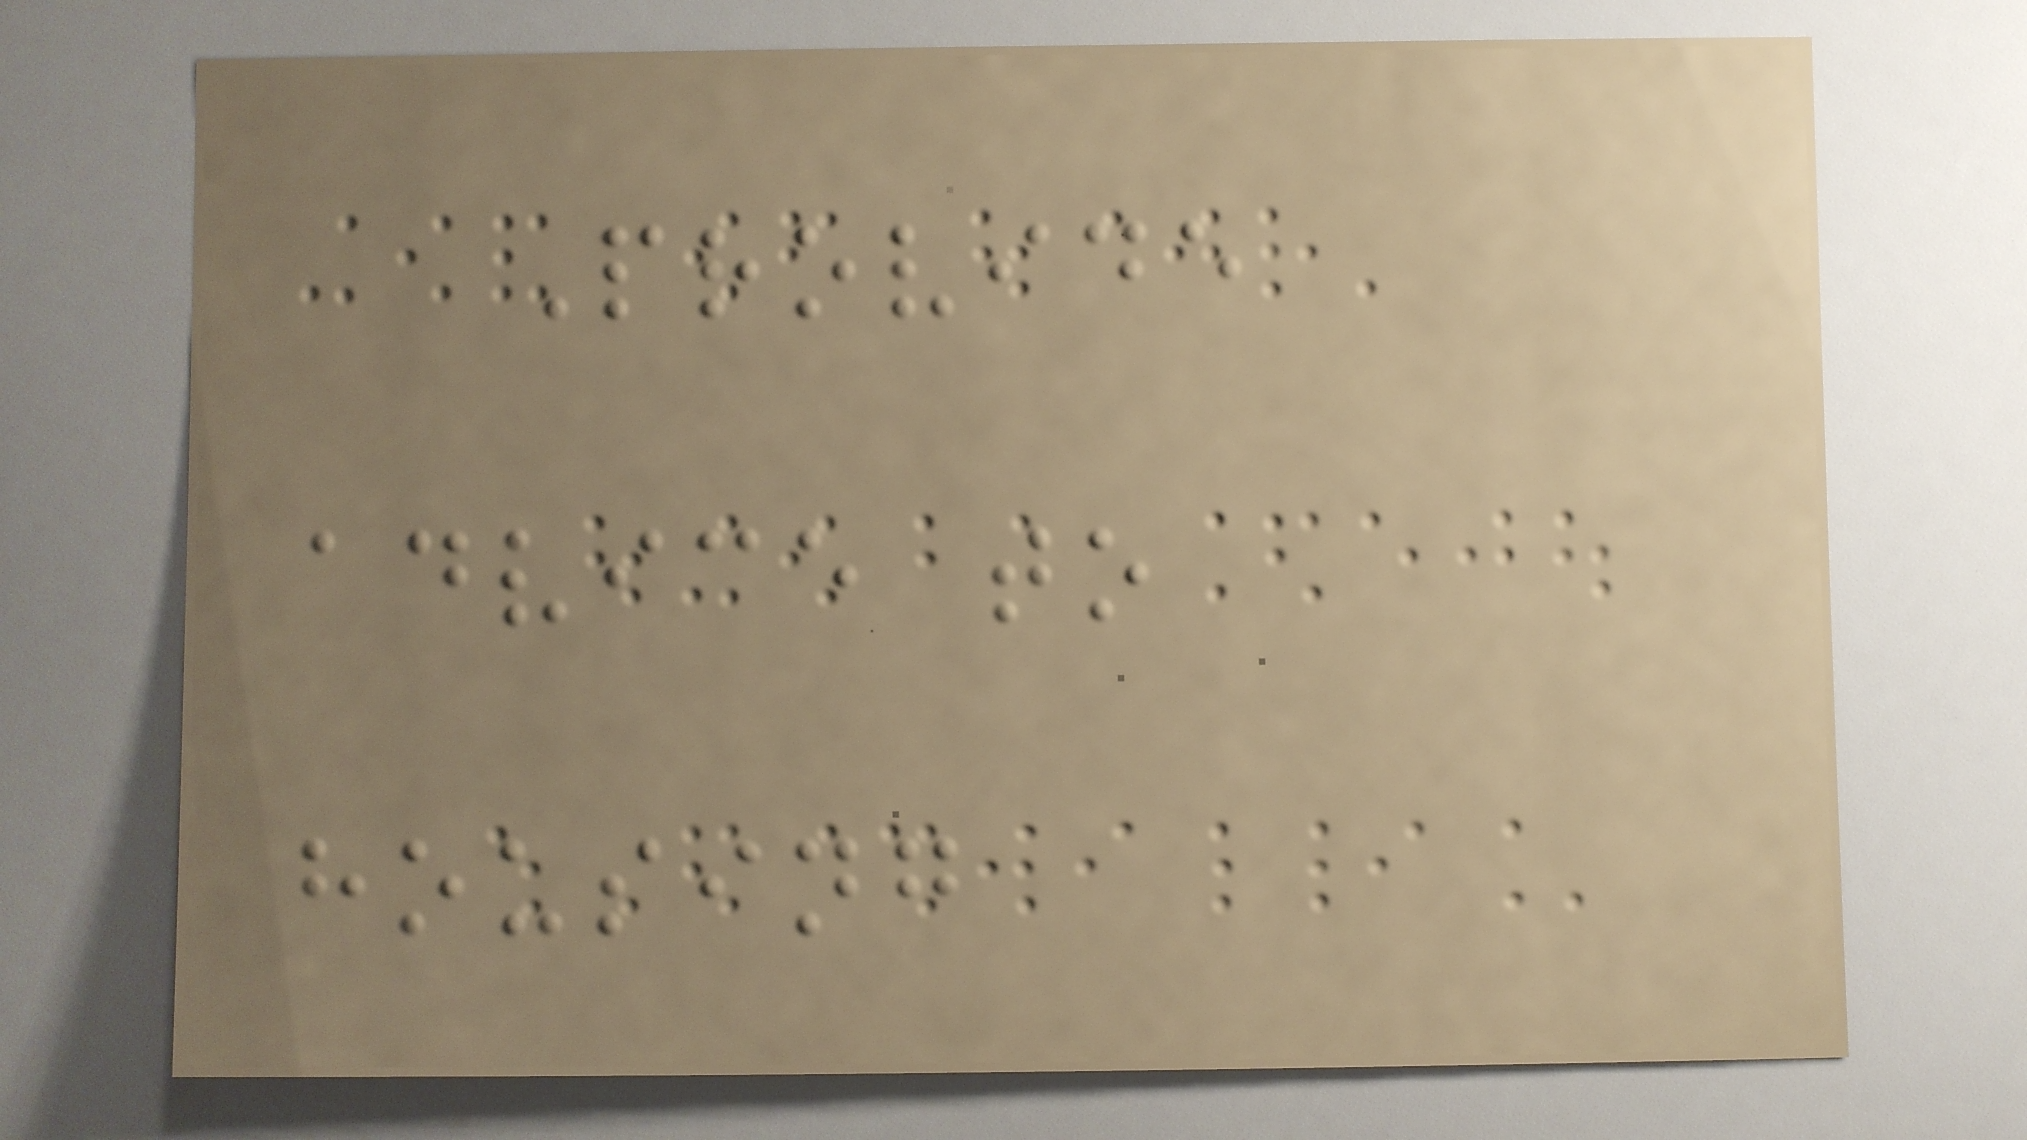Provide
advice to
housing
